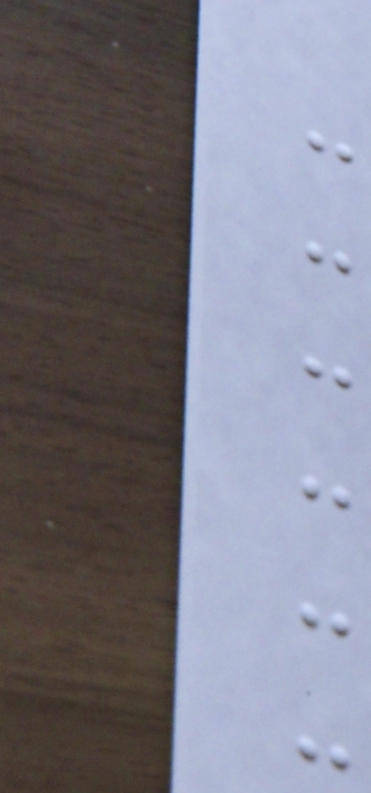-
-
-
-
-
-
